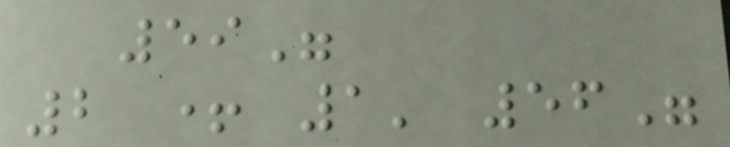59"
2 + 1' 56"
